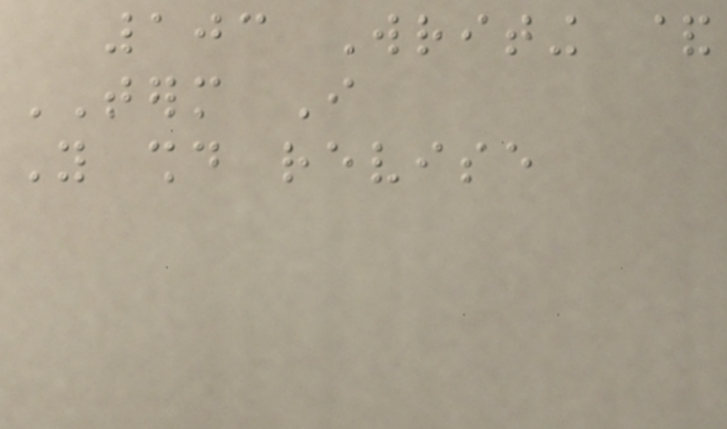103 Writing &
TERM I
You should revise
